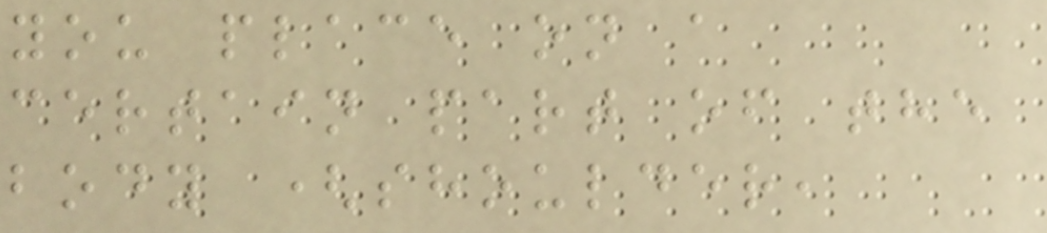you place on a
certain part of the
body (shoulder,
